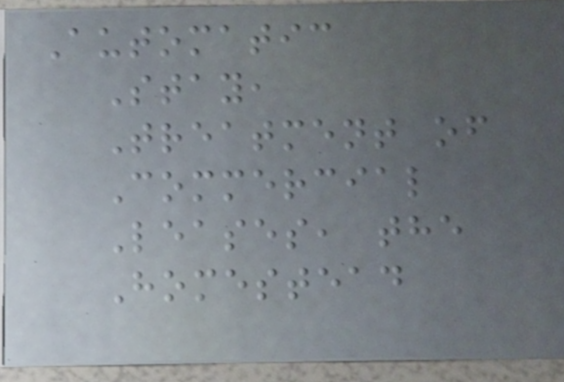Automatic
Stay,
Treatment of
Commercial
Leases, the
Homestead
